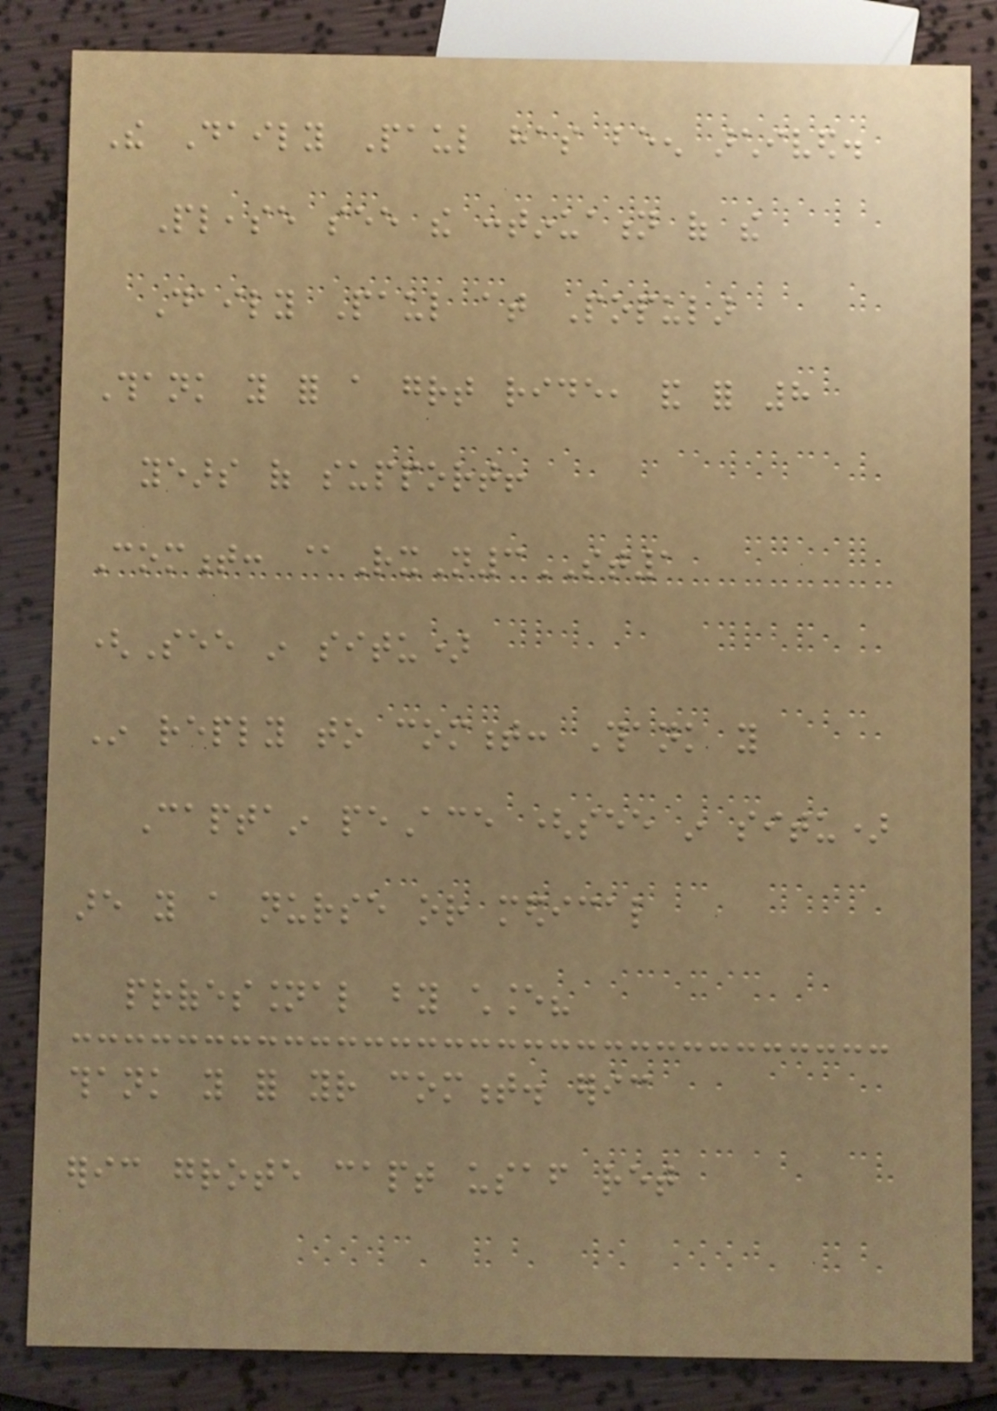The Daily Paul has been archived.
Please see the continuation of the
Daily Paul at Popular
Thank you for a great ride, and for 8
years of support!
Comment: @RxN3ST1
(See in situ)
In reply to comment: Thank you
Captain peAce (see in situ)
are you a nurse or medical
professional by chance?
thank you for your comment. eric
eric grote capt usaf ret
